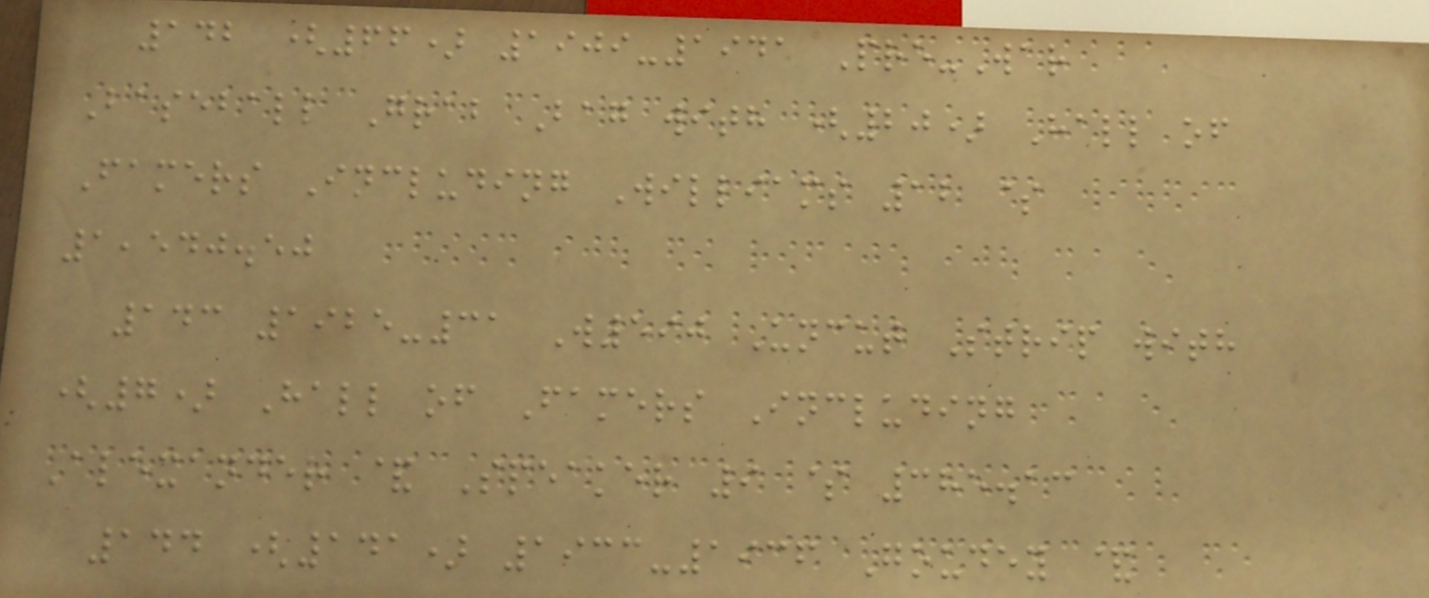142 (66) 1909-1941 Pre-War
Baseball Grab Bag with (20) Hall of
Famers Including Williams 12 $
1,540.50
143 1925-31 W590 Uncut Strip with
(7) Hall of Famers Including
Alexander & Speaker 9 $ 385.13
144 (141) 1933-1936 Goudey &
